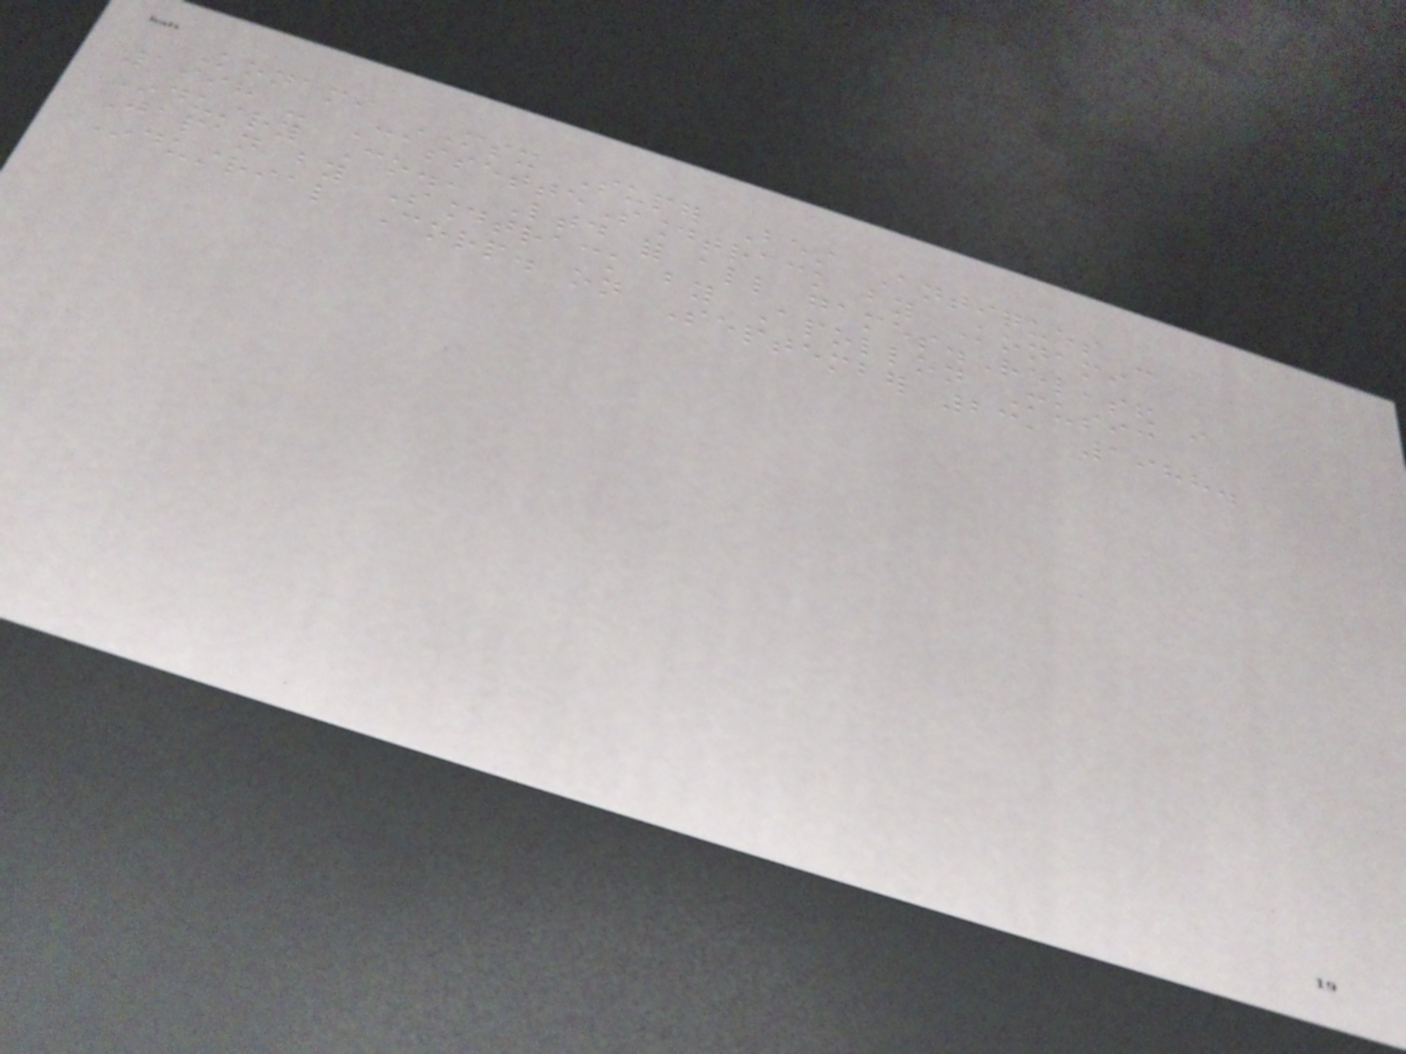Konami MSX Super Best Antiques -
1998 - CassetteSoundtrack by Konami
Industry Co., Ltd for all games.Released in
Japan by Soundtrack by Apollon Music
Industrial Corp. on September 23, 1988.
